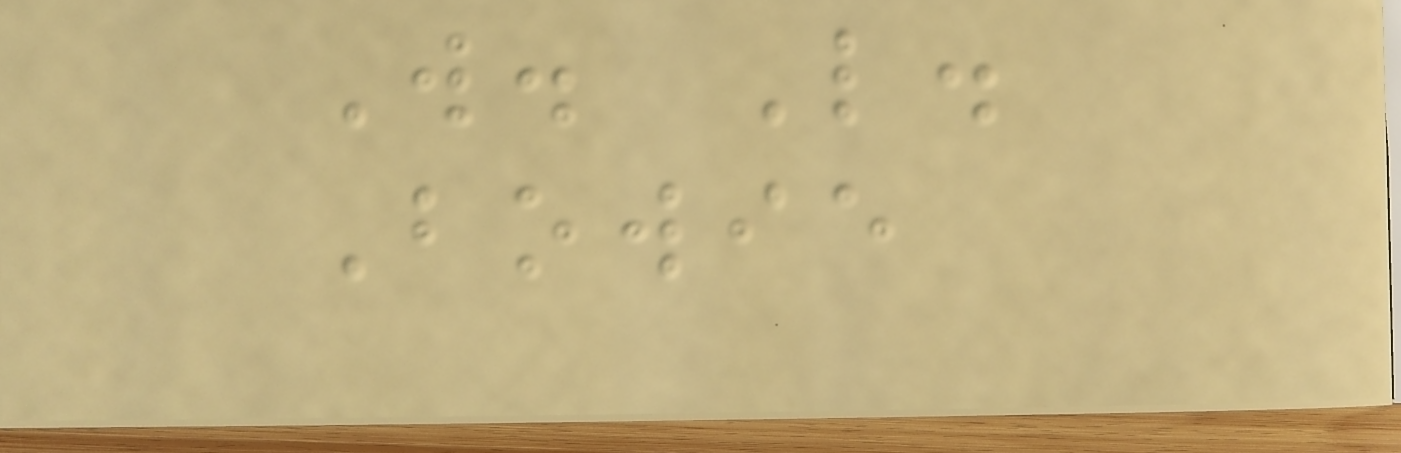W. L.
Bowie
